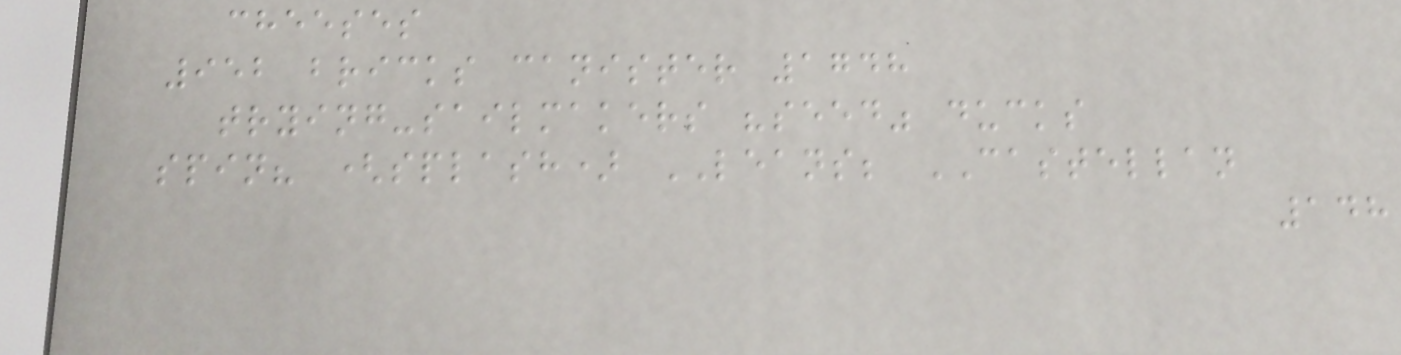cheeses
952 bricks canister 1748
trying-sailmakers "seed" ducks
spin? (splash) LEANS; CASTELLAN
148
